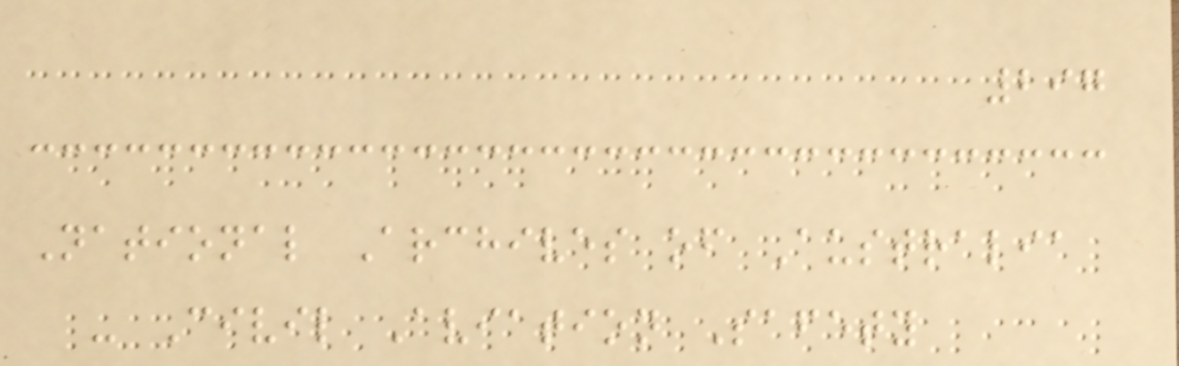297
National Archives of Australia
- Civil Aviation Safety
